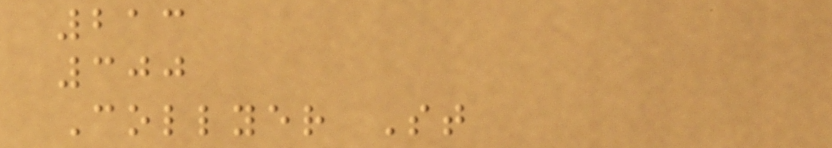213
300
Collyer St
